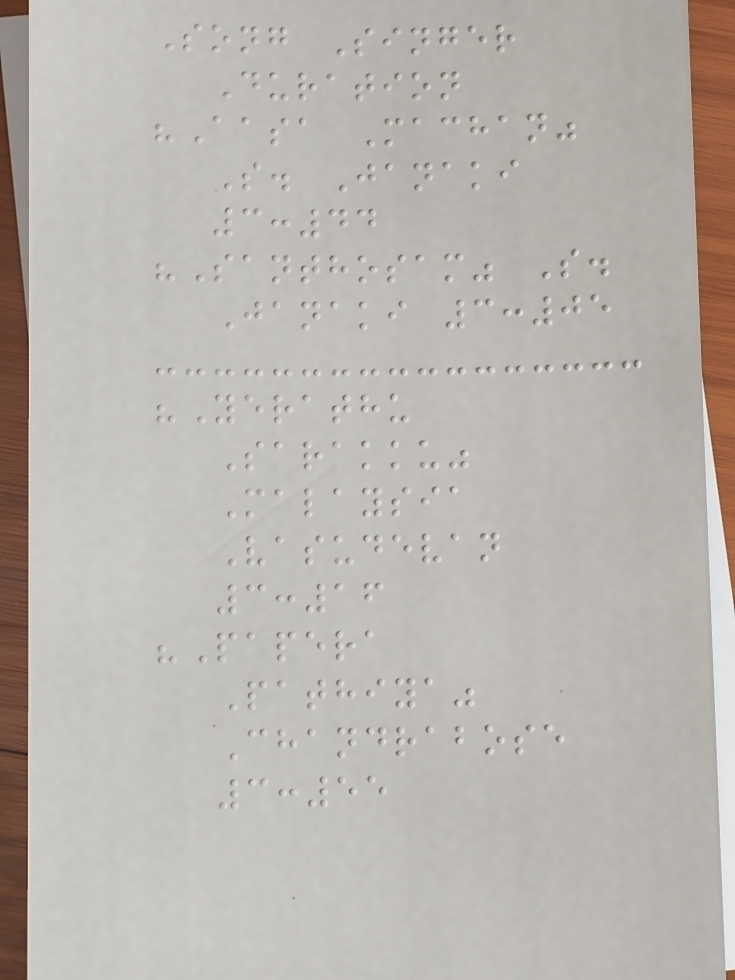Song Singer
Duration
"Aasa Machan"
S. Janaki
3:44
"Santhosam" S.
Janaki 3:05
"Yerathu
Sarakku"
Malaysia
Vasudevan
3:16
"Papera
Pathiya"
Chandrabose
3:55
